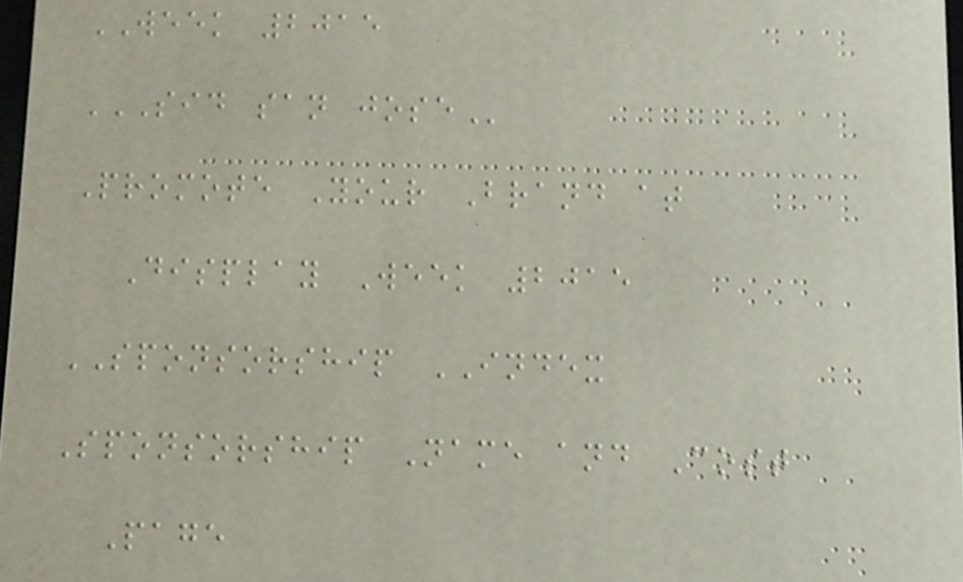WEEK 2015
SID SAN JOSE
Promote Your Brand at
Display Week 2015
SPONSORSHIP INDEX
Sponsorship Name and Cost
Page
